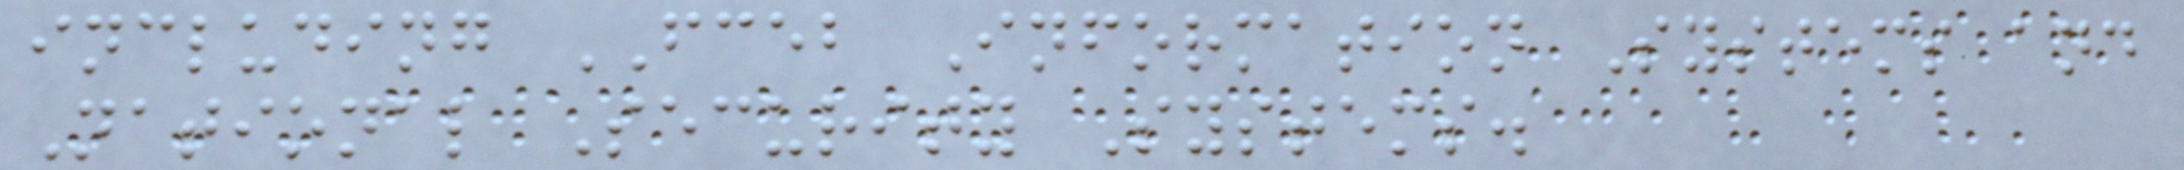including FCEB Information Systems and
National Security Systems.
